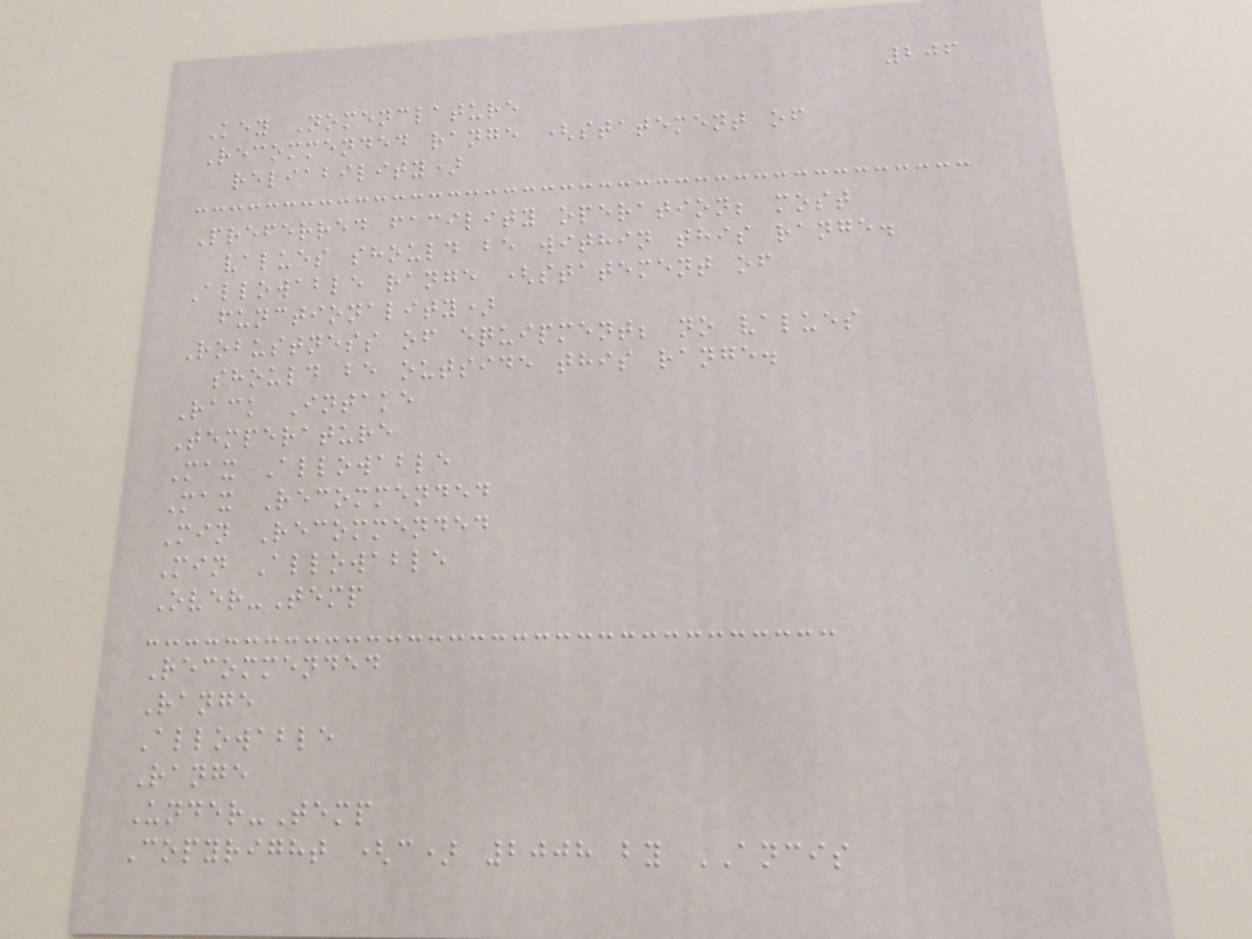206
Key Nomenclature
Recommended range (statement of
reliability)
Preferred facility operation; most
values should be within this range.
Allowable range (statement of
functionality)
Robustness of equipment; no values
should be outside this range.
Rack Intake
Temperature
Max Allowable
Max Recommended
Min Recommended
Min Allowable
Over-Temp
Recommended
Range
Allowable
Range
Under-Temp
Copyright (c) 2008 by ANCIS
